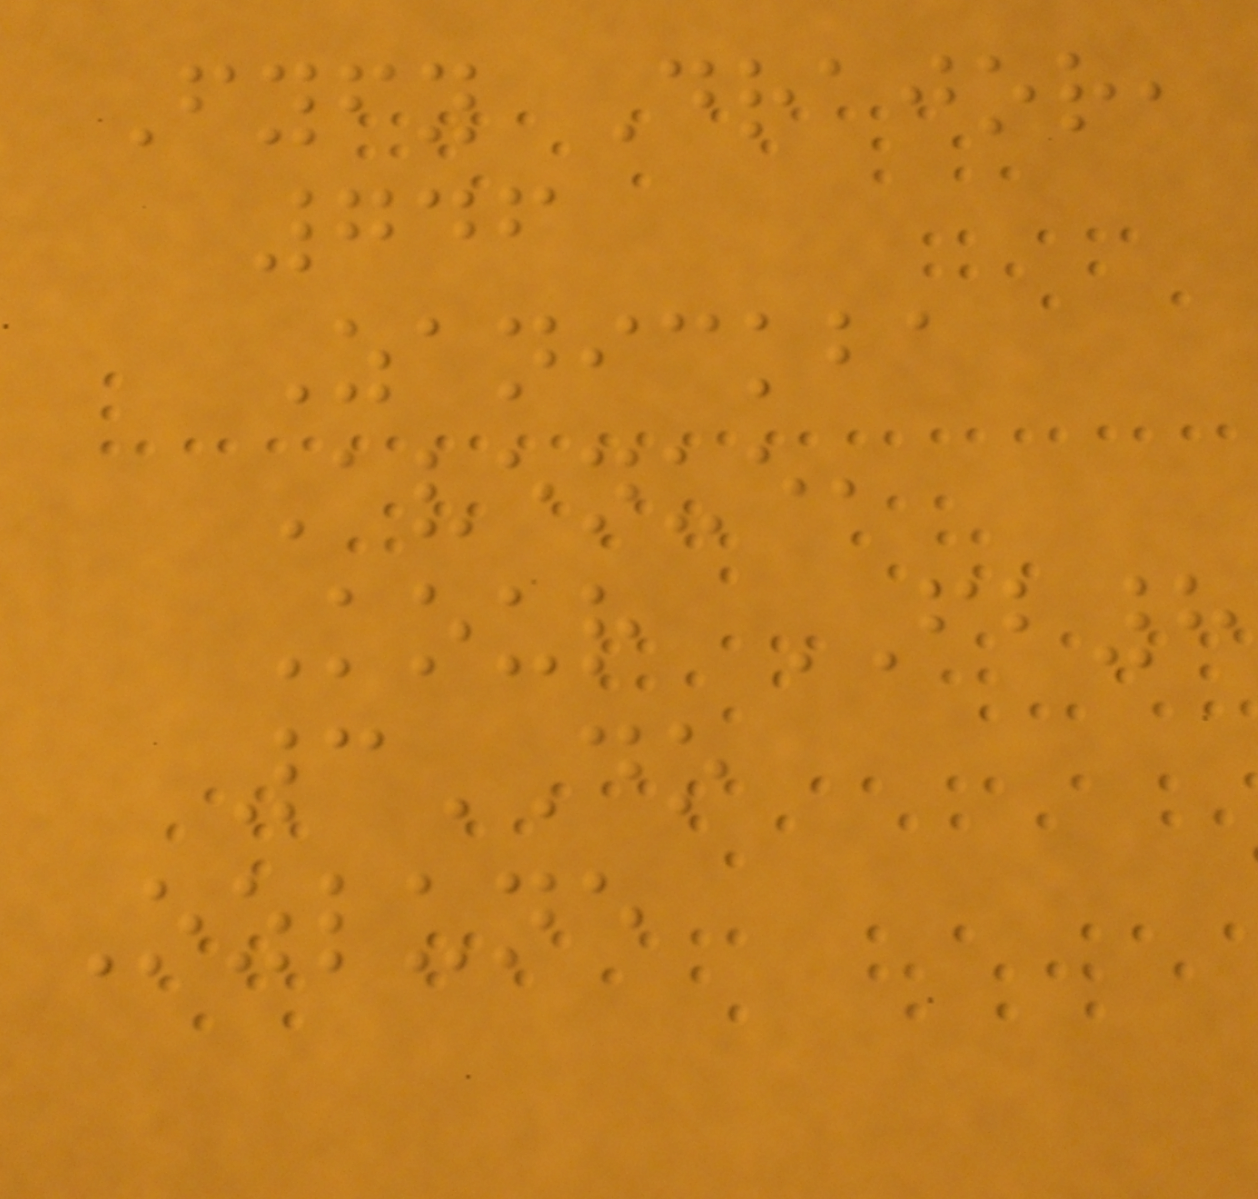Fyfy Drajor,
746
Zanickba
Avenue,
Kour FB8
3DO
Ozlune
